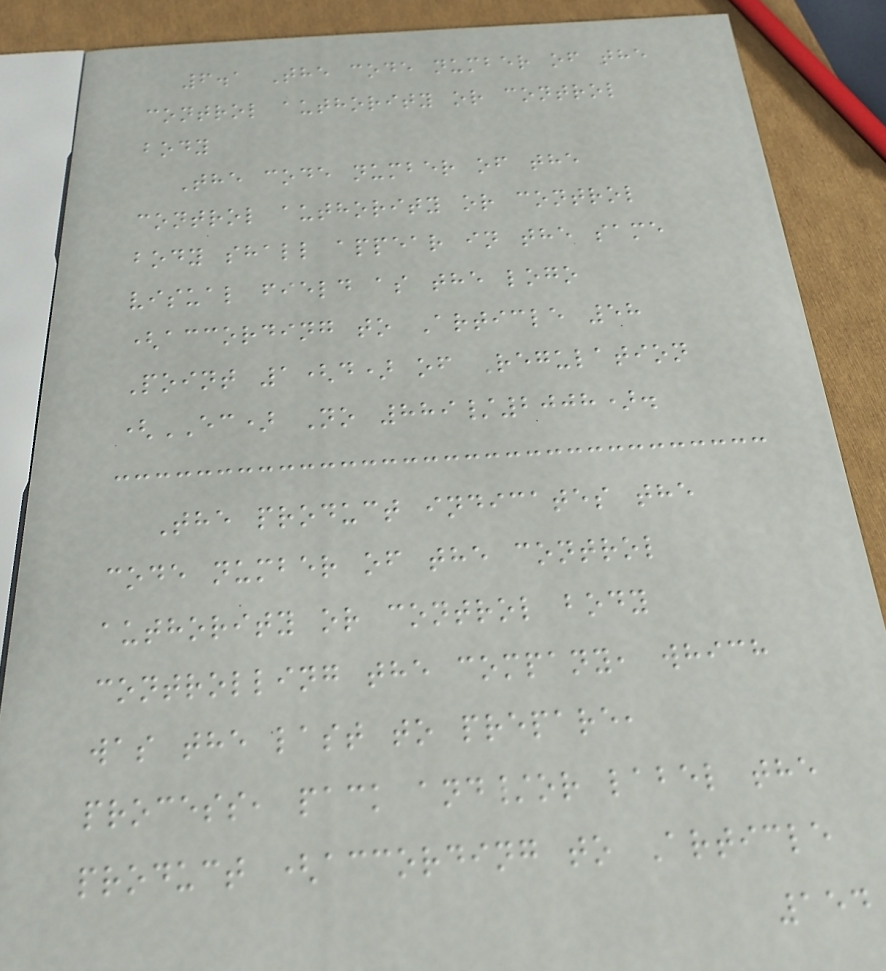6.1 The code number of the
control authority or control
body
The code number of the
control authority or control
body shall appear in the same
visual field as the logo
(according to Article 58
Point 1(d) of Regulation
(EC) No 889/2008).
The product indicates the
code number of the control
authority or control body
controlling the company, which
was the last to prepare,
process, pack and/or label the
product (according to Article
154
